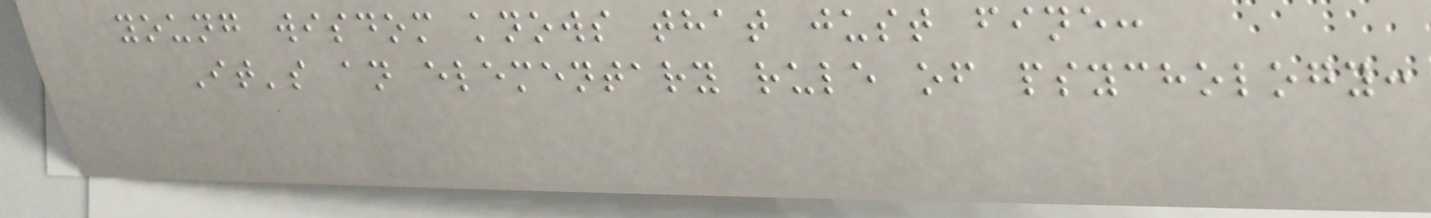young wisdom knows that just fine:
It's an elementary rule of psychology:
